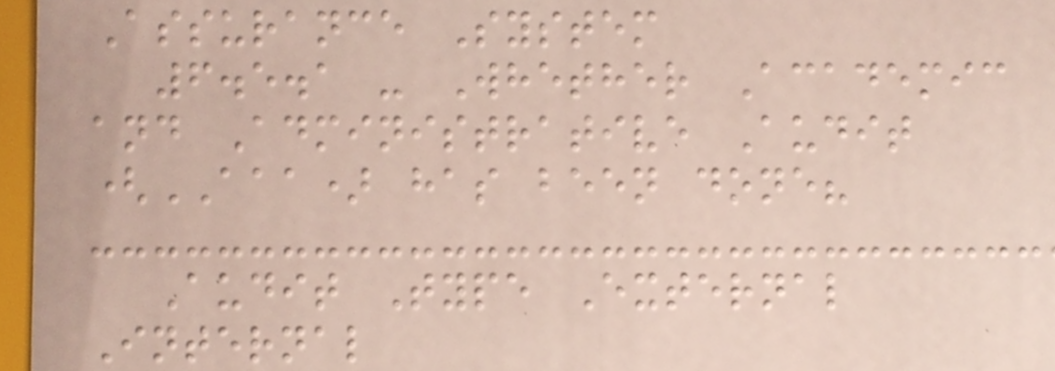Assurance System
6.5.1 - Whether Academic
and Administrative Audit
(AAA) has been done?
Audit Type External
Internal
